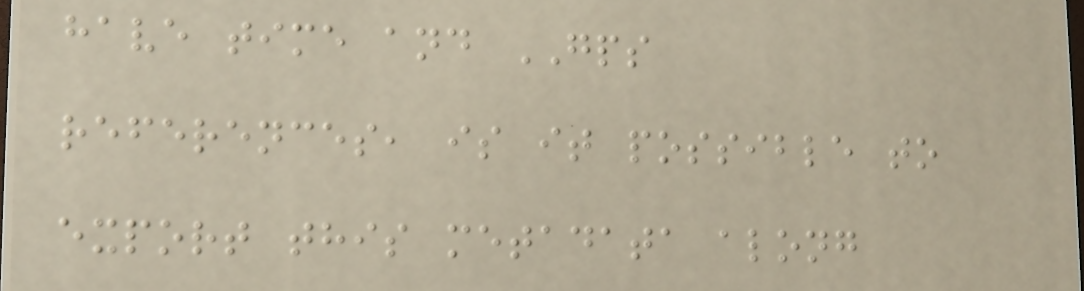have time and GPS
references, is it possible to
export this metadata along
